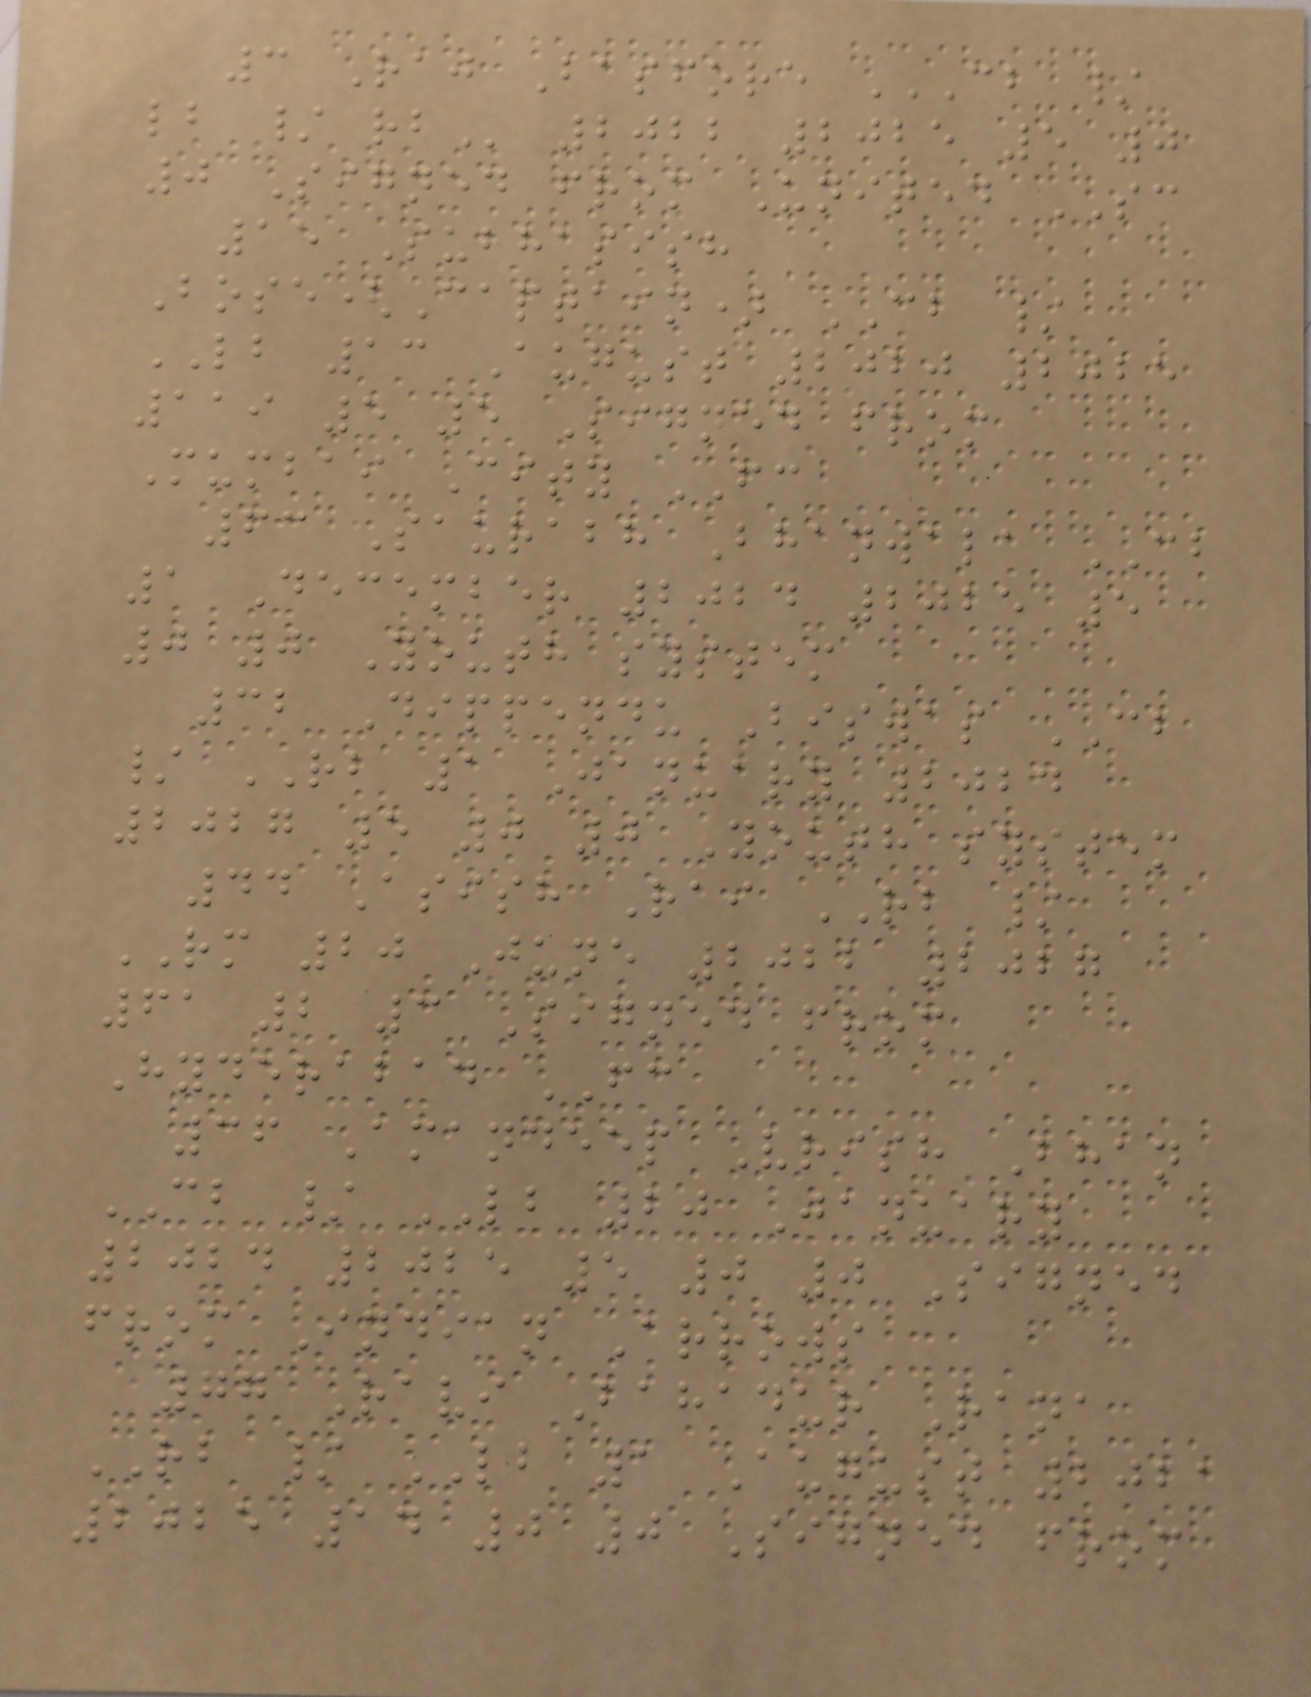3 Raj Basfore CB /
LB / RB 2022 2025 5 0
0 Signed from United SC
15 Subhasish
Bose(Captain) CB /
LB 13 August 2020 2025
119 5 5 Signed from
Mumbai City FC
63 Saurabh Bhanwala CB
1 December 2024 2025 5
0 0 Youth system
32 Dippendu Biswas CB
/ RB 1 January 2024
2027 5 0 0 Youth system
44 Asish Rai RB /
RM 20 June 2022 2027
61 2 3 Signed from
Hyderabad FC
36 Amandeep Vrish Bhan
CB / LB 20 January
2024 2025 5 0 0 Signed
from Indian Arrows
77 Ravi Bahadur Rana
RB / LB 1 August 2021
2025 14 0 0 Signed from
